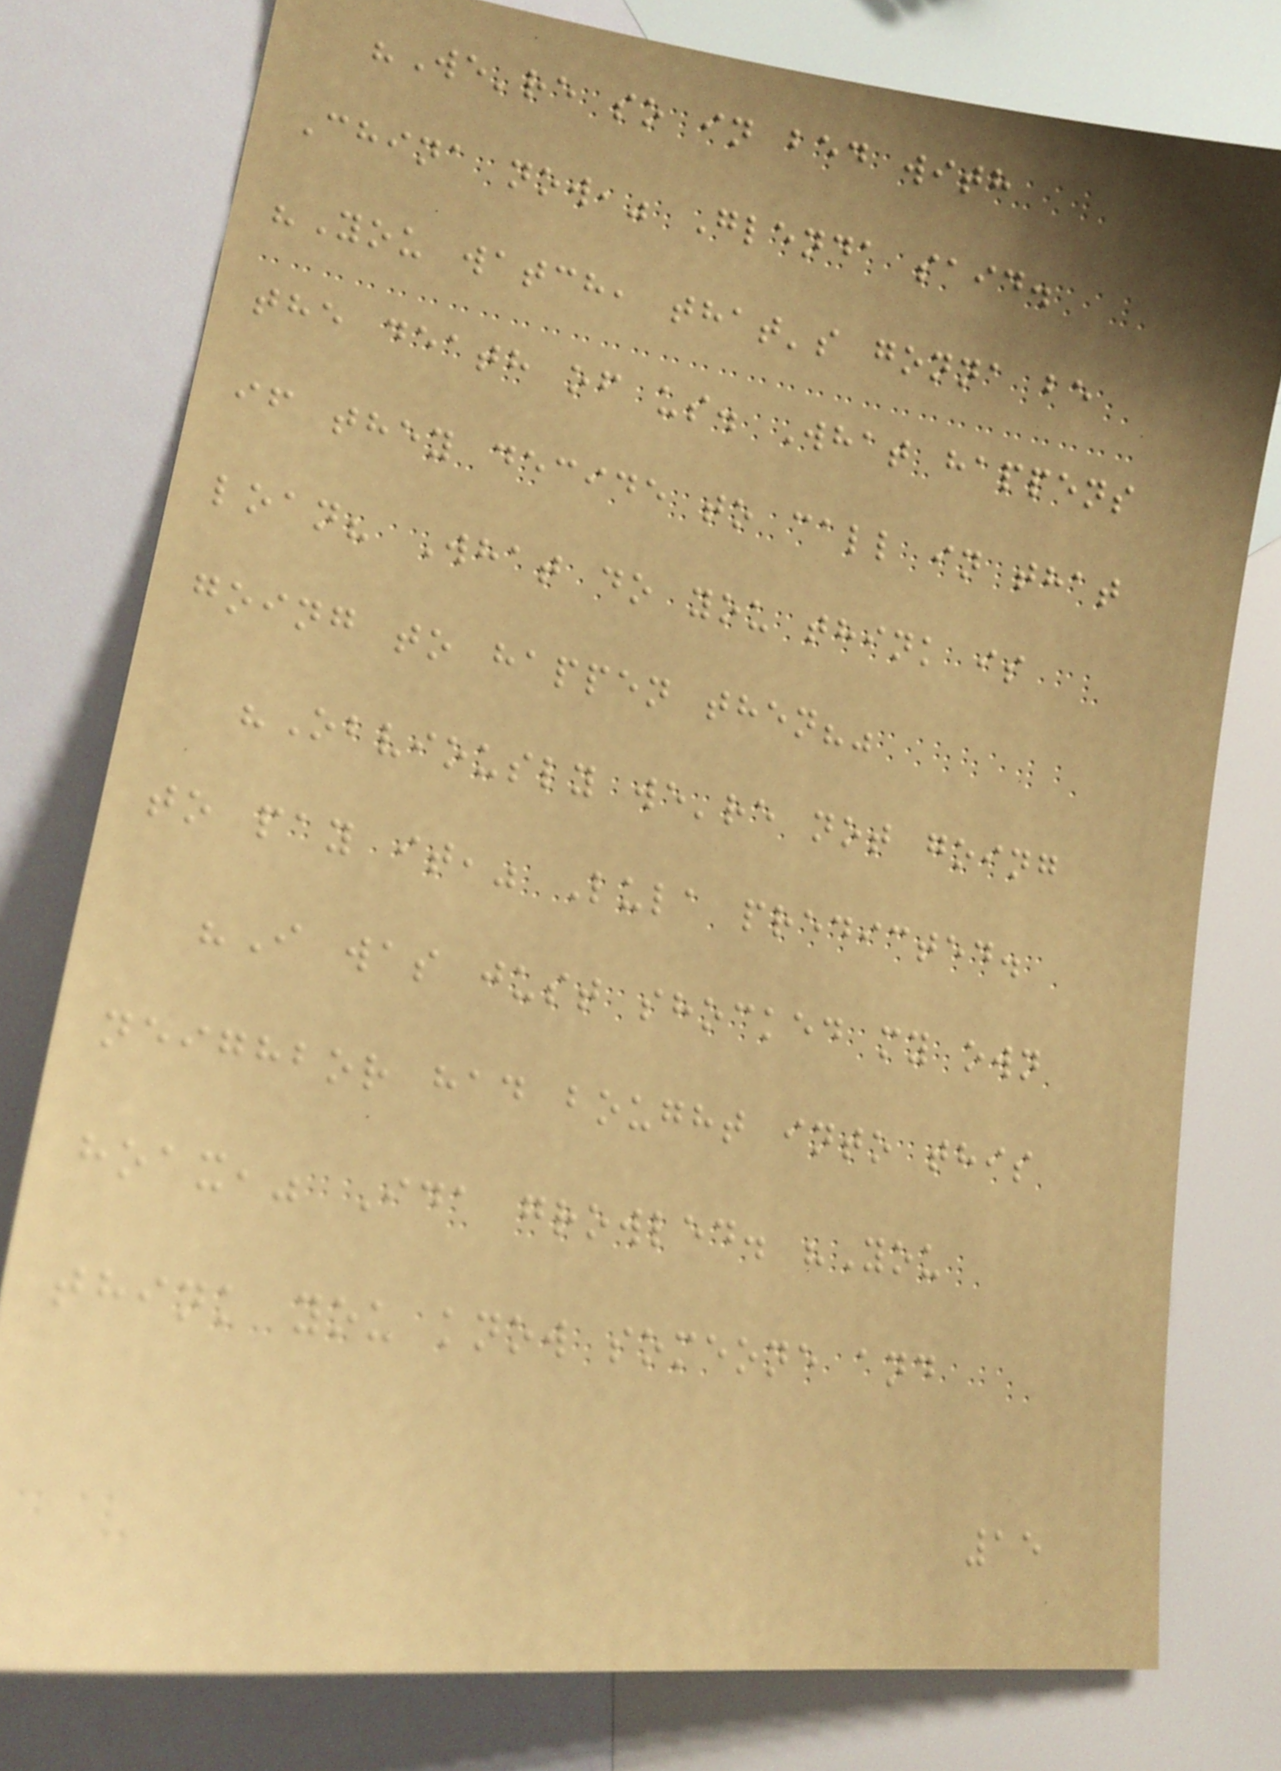"We're so in bed with
China now," Glenda said.
"You watch, that's gonna be
the death of us. What happens
if they decide to call in that
loan? What do you think is
going to happen then?"
"Obviously we're not going
to pay it," Lula predicted.
"I was just shocked my own
neighbor had bought into this
hoax," Ida growled. "You
think you know someone and
15
